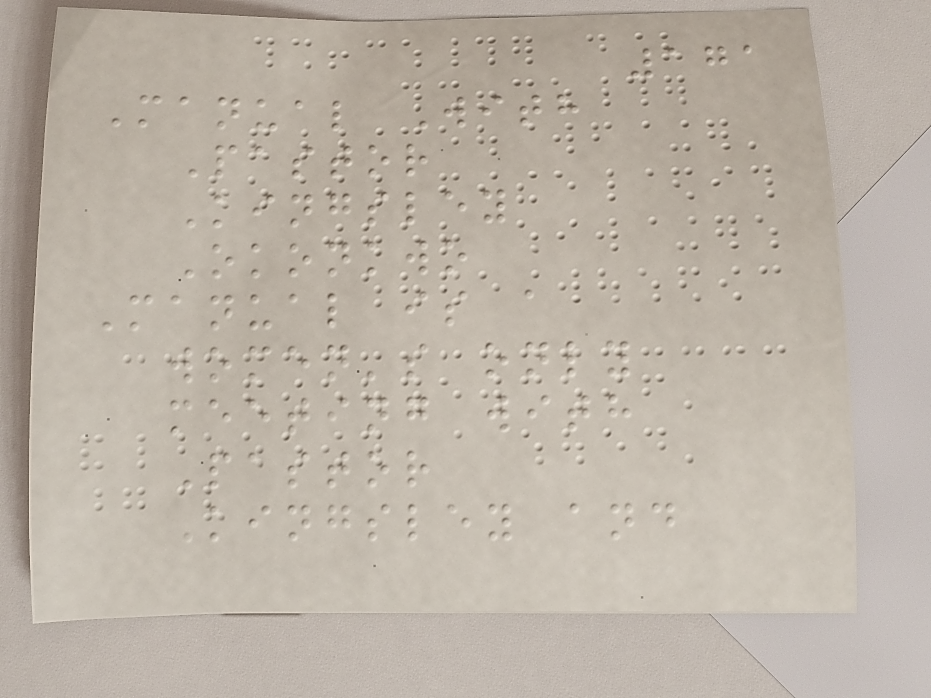171
Manual With
Pastor
Kingsley
Okonkwo
Manual is a
women's only
meeting with
Pastor
Kingsley and
